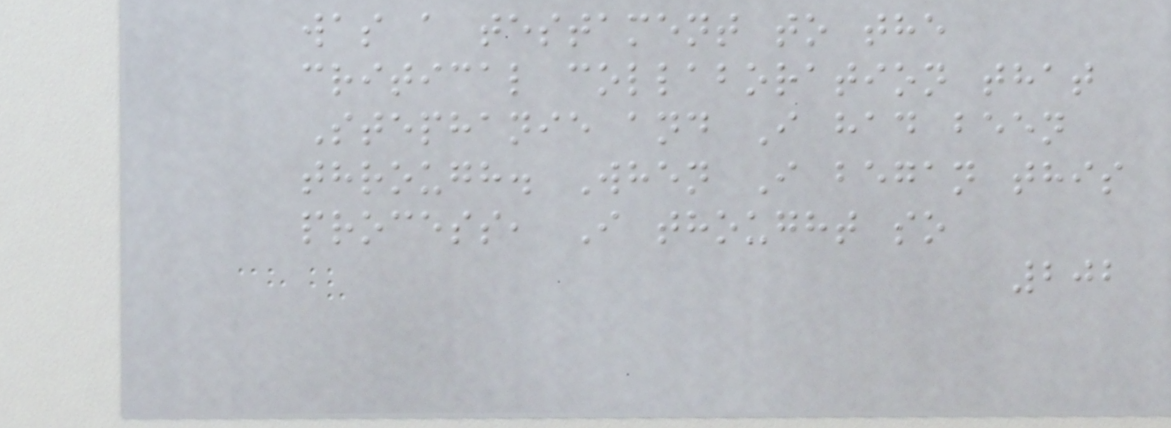was a testament to the
critical collaboration that
Stephanie and I had been
through. When I began this
process, I thought so
202
